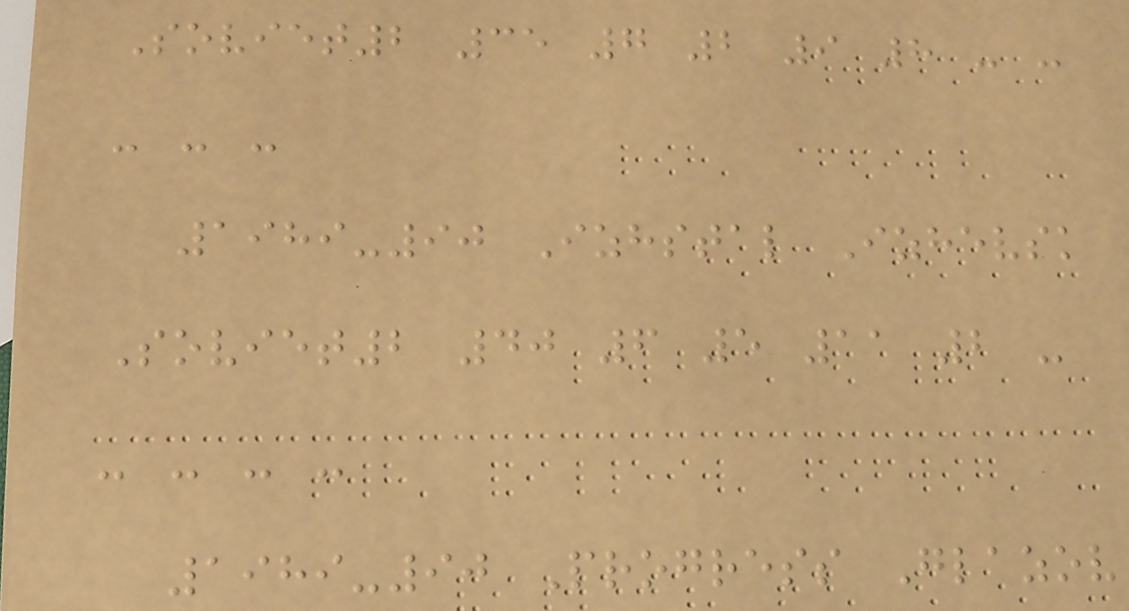Soviet2 35 7 2 9 8 - -
- - -
1989-90 Izhstal Izhevsk
Soviet2 40 6 5 11 2 -
- - - -
1989-90 Progress Glazov
